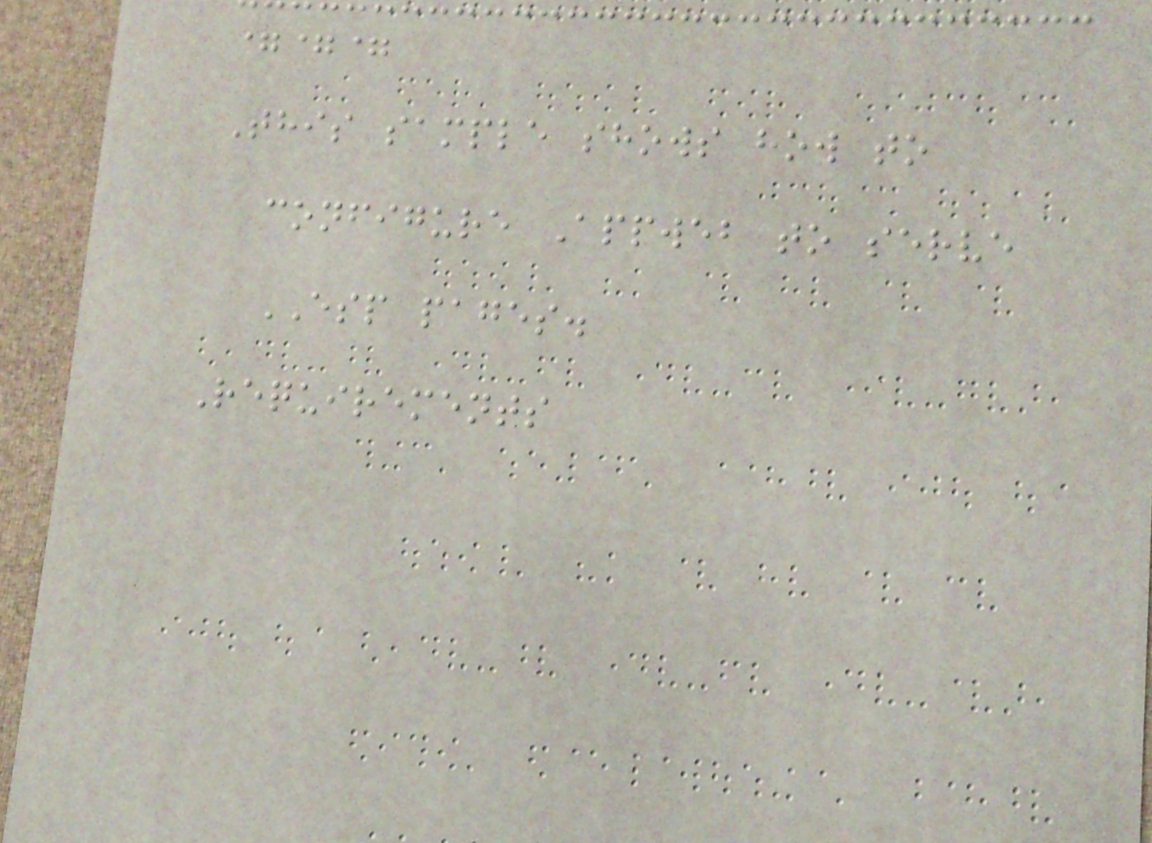===
This sample shows how to
configure Appweb to serve
ESP pages.
Requirements
